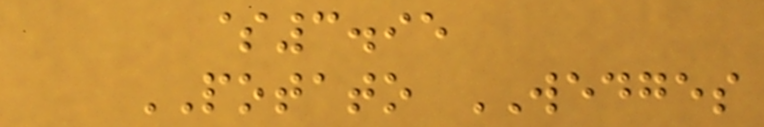$3.95
POTATO WEDGES
